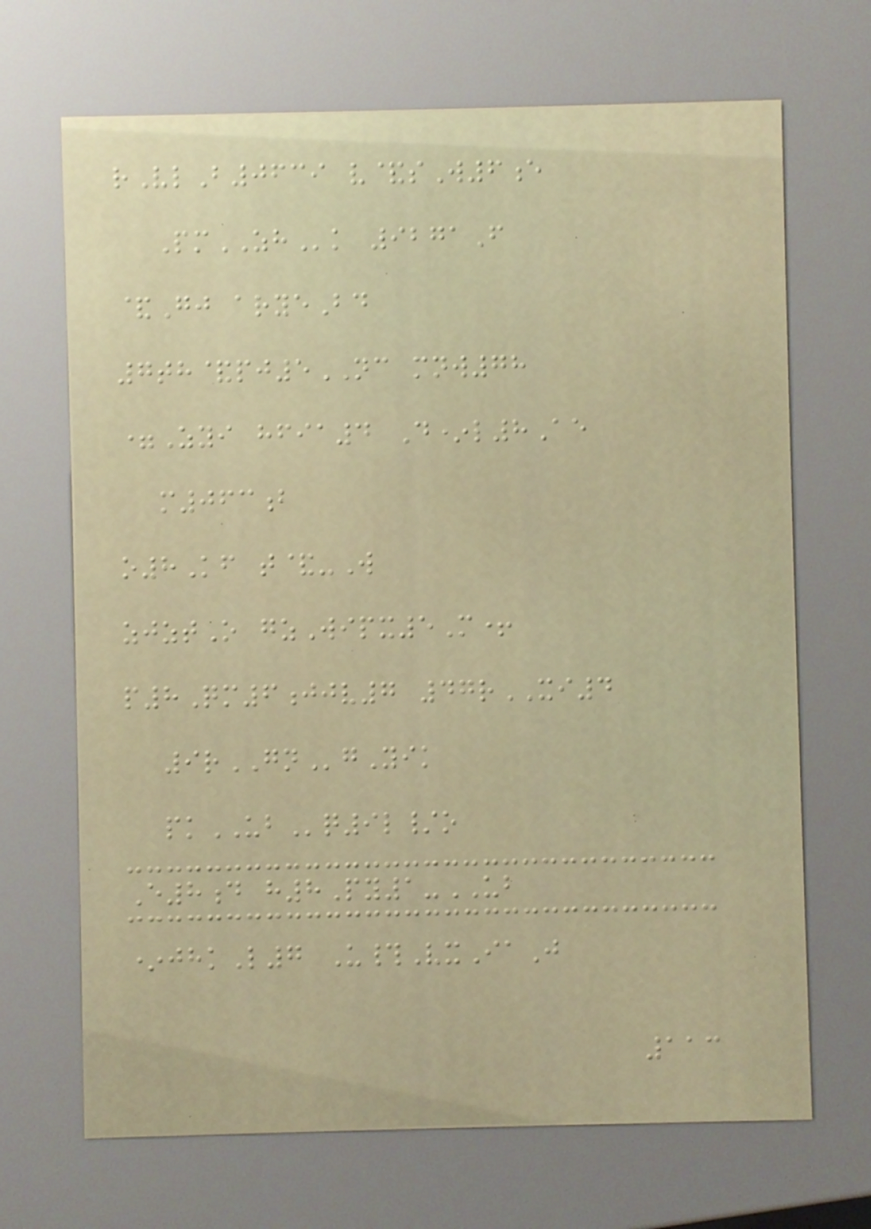rVlB0639 v&sW6e
PmZHk 9271F
&Gj aryeBd
7th&pj5NC mnw78
=Zyi hfia4 D*l8Ae
m063b
o8Kf t&-W
zjztO gzWipx5M+
p8Qm6jjv7 47rXI4
9rGNgYik
pkUBq9l/o
E8d h8Py1-UB
*jhkL7 U#VxIaJ
113
